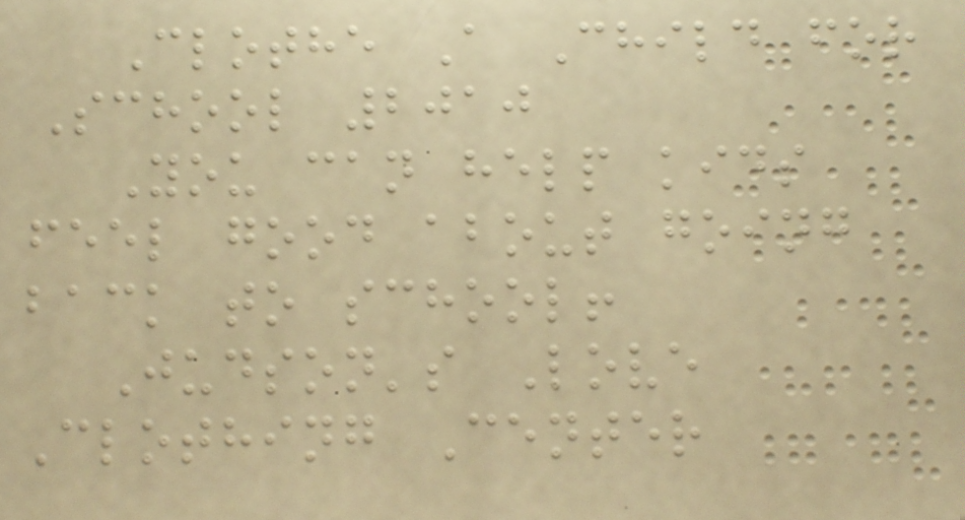Clothe A Child for
School 2010
You can help kids
feel good about going
back to school!
Judson's Love
Clothing Center
